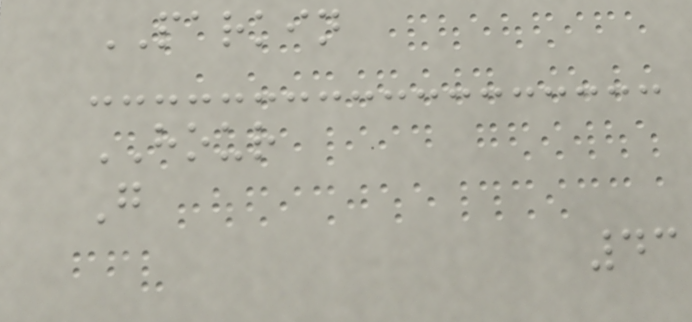PARKIN
HOUR
G
43
